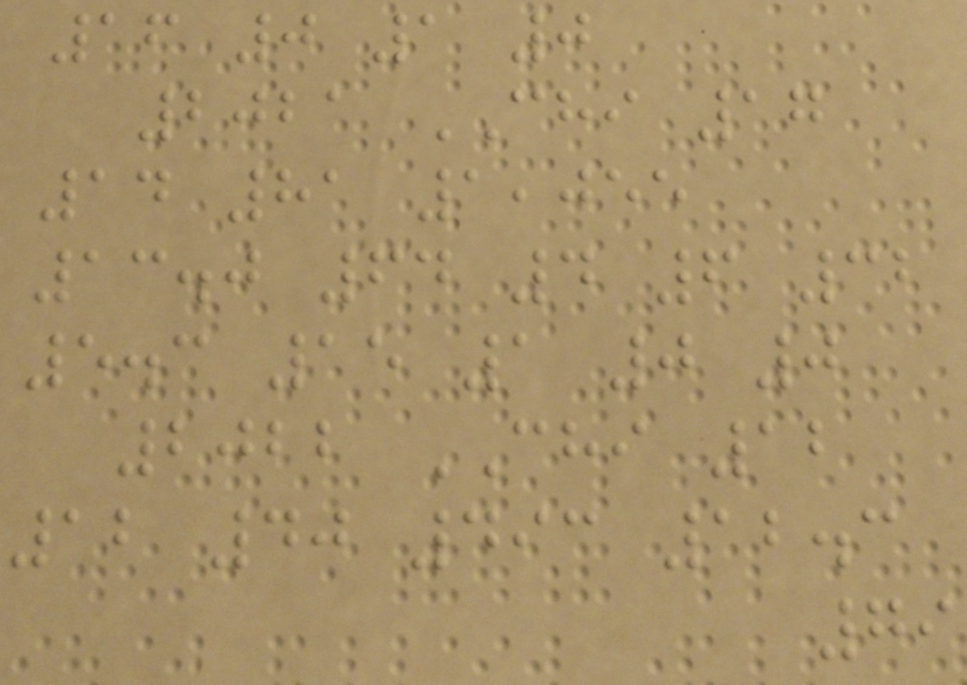16 0 1 0
2021 CHI 17
14 81 1,055
13.0 64 4 6 32
5.3 15 1 0 0
2022 CHI 12
12 40 493 12.3
79
